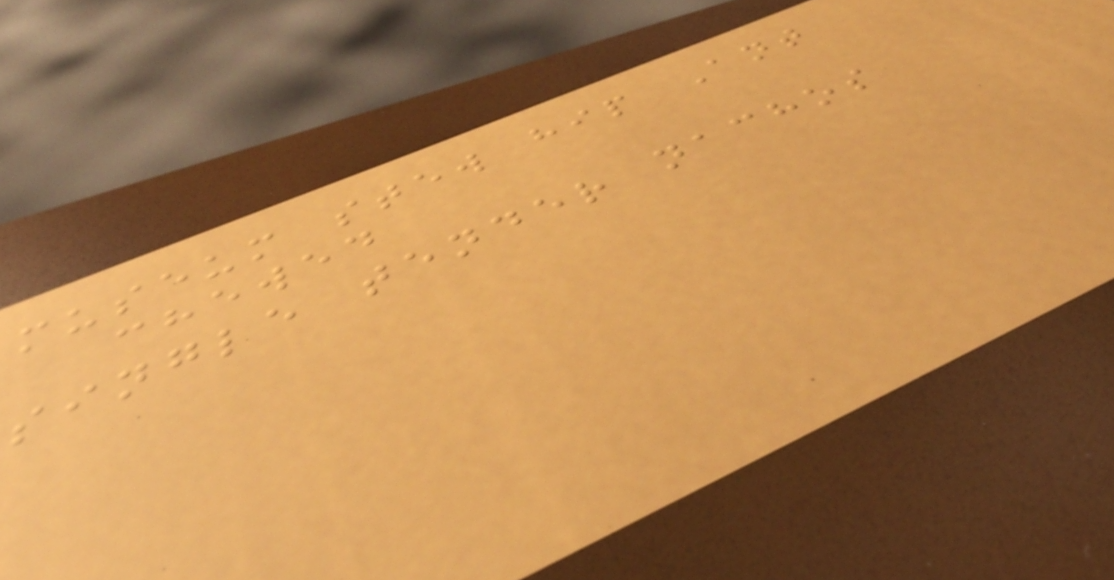museum stew hip Ant
chewed
single tender nachos
